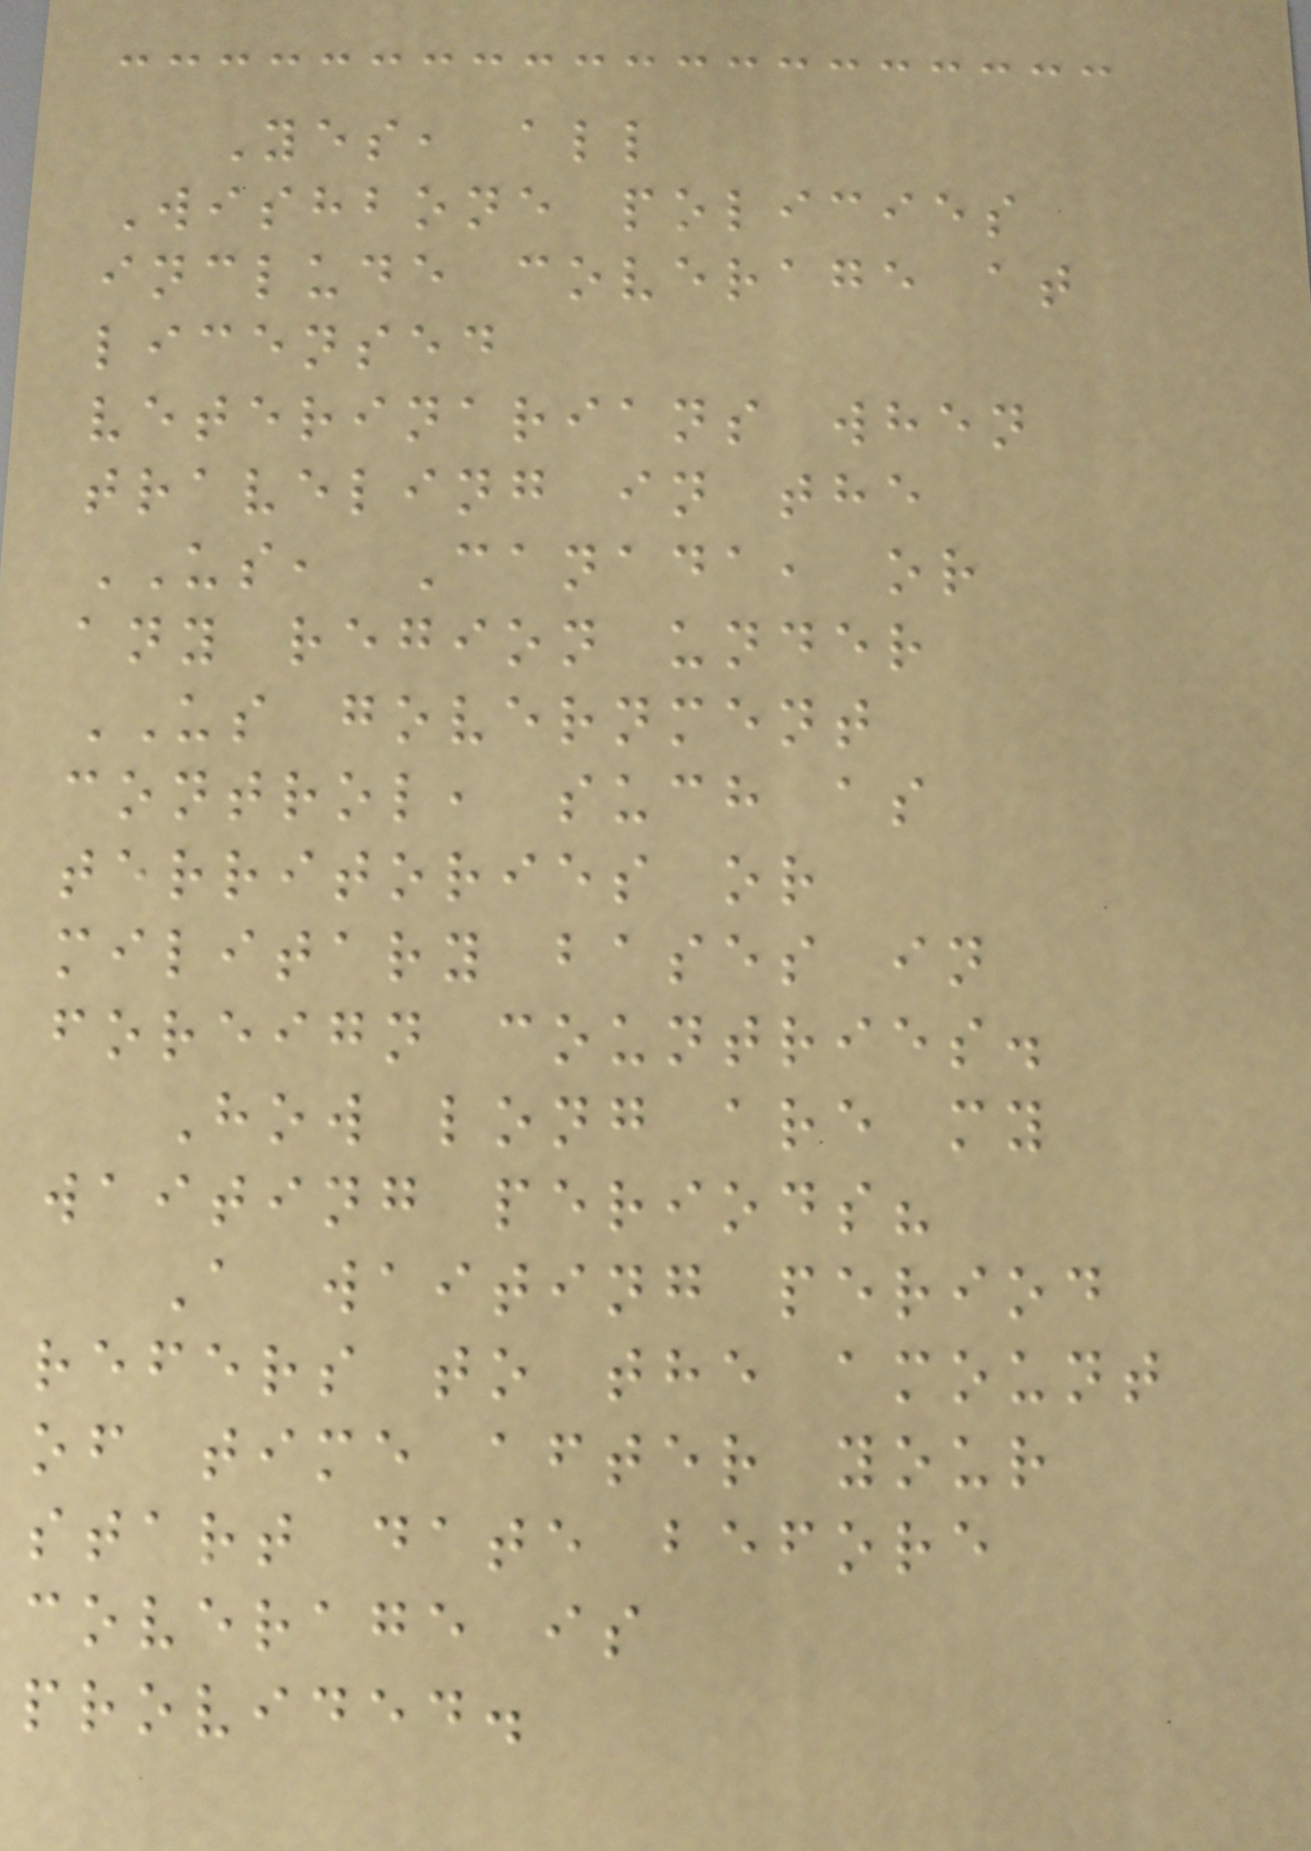Yes, all
Wishbone policies
include coverage at
licensed
veterinarians when
traveling in the
US, Canada, or
any region under
US government
control, such as
territories or
military bases in
foreign countries.
How long are my
waiting periods?
A waiting period
refers to the amount
of time after your
start date before
coverage is
provided.
